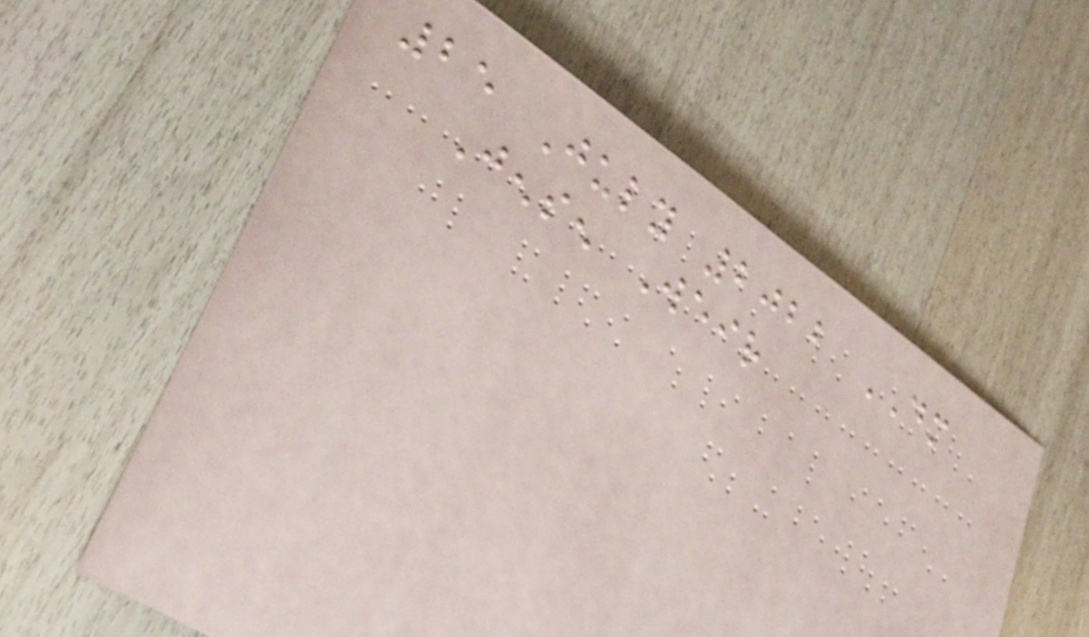25 July 2022 DM
Jensen Weir
